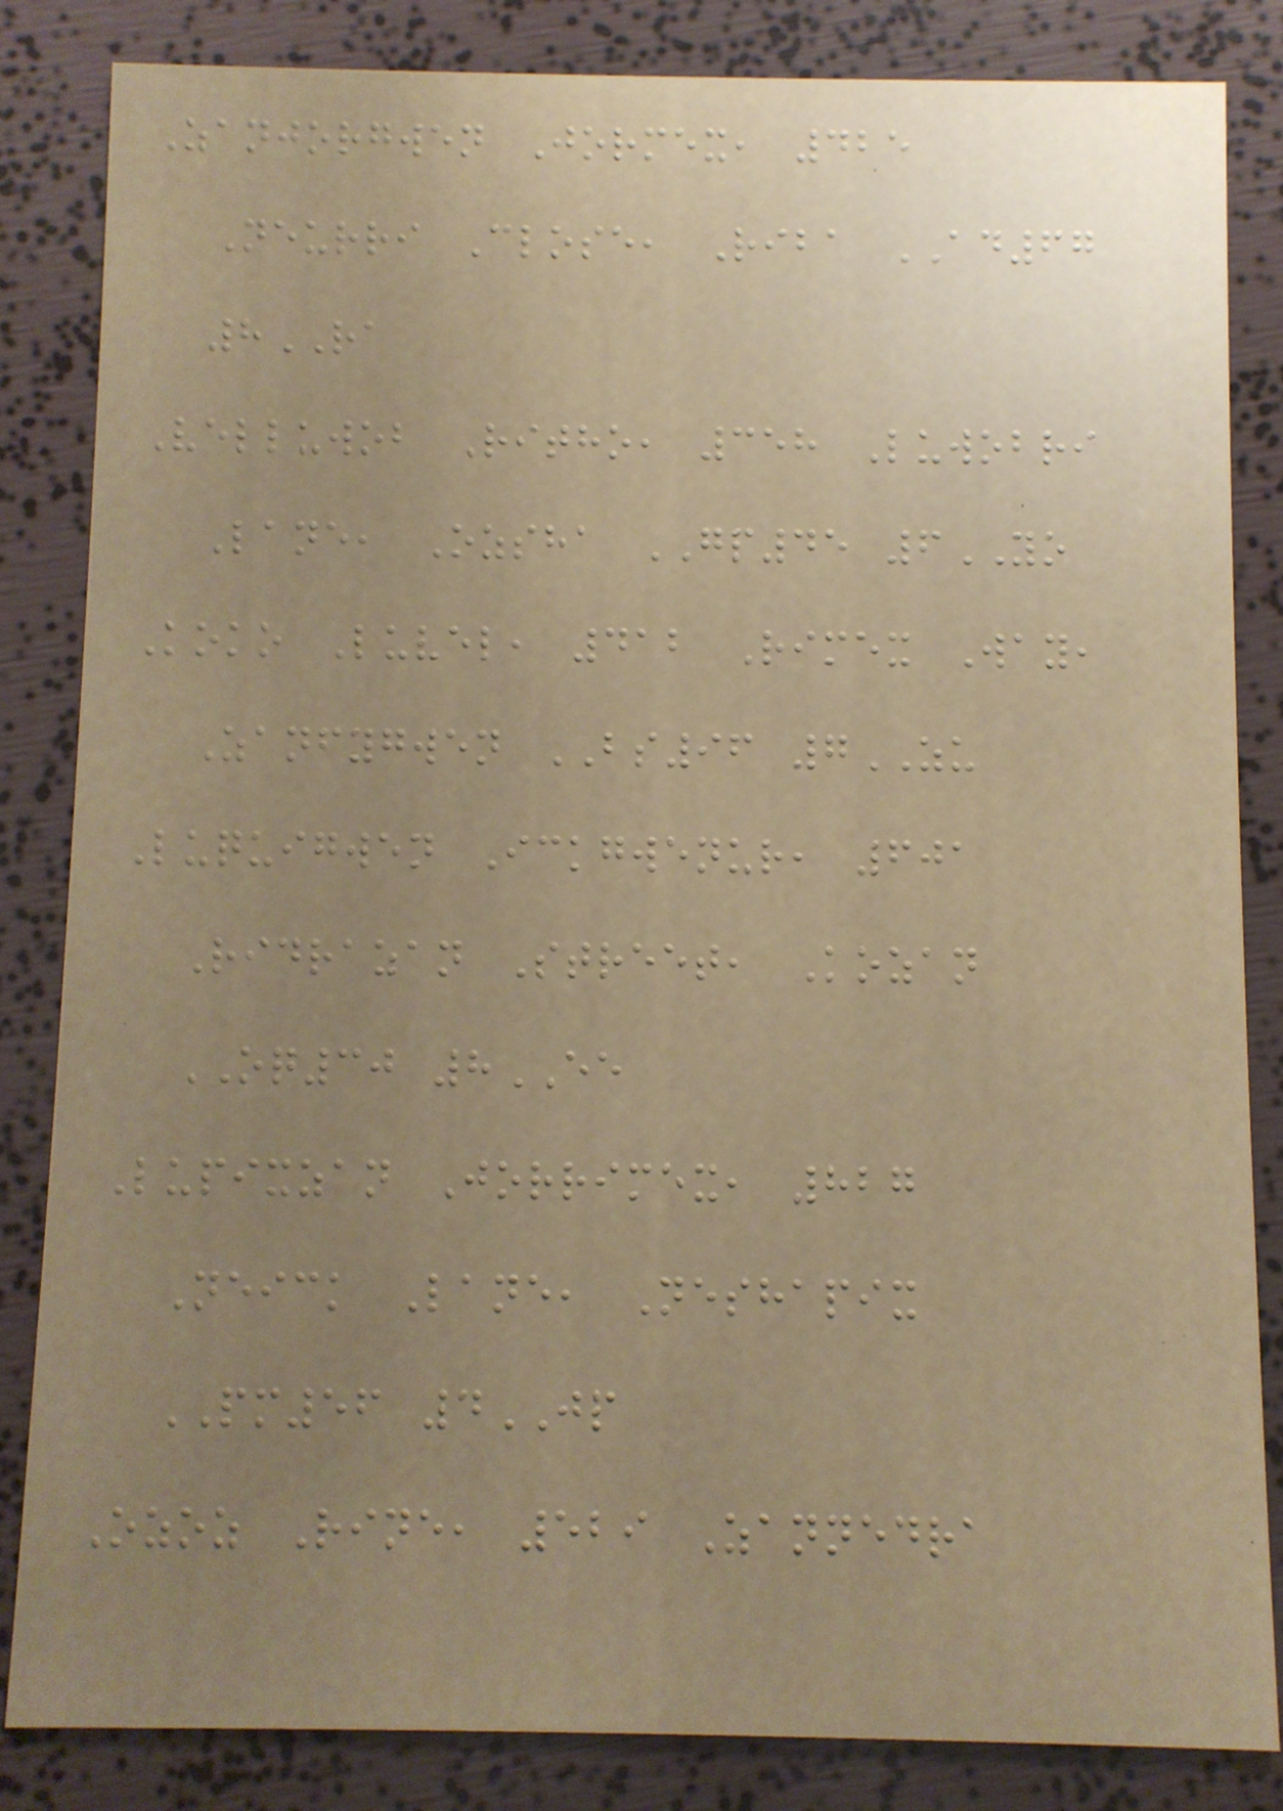Zanjorgwen Jormex, 425
Neurri Close, Riba AD67
8RA
Velluwob Ritho, 358 Luwobri
Lane, Ozsha GP45 6YO
Koko Luvel, 412 Rimex Way,
Zanfygwen BS96 7ZU
Luquigwen Ickgwenur, 601
Ridrazan Street, Kozan
OQ30 8EE
Lupixzan Jorrimex, 827
Neick Lane, Neshapix
PM56 4JP
Ozoz Rine, 529 Zannedra
